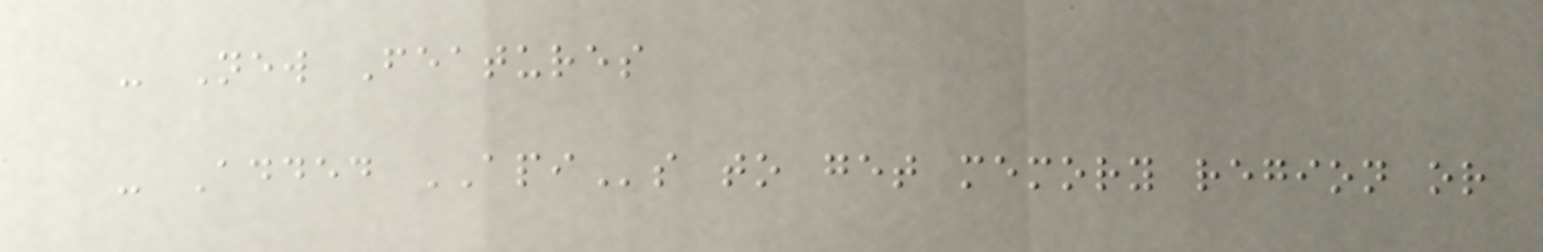- New Features
- Added APIs to get memory region or
